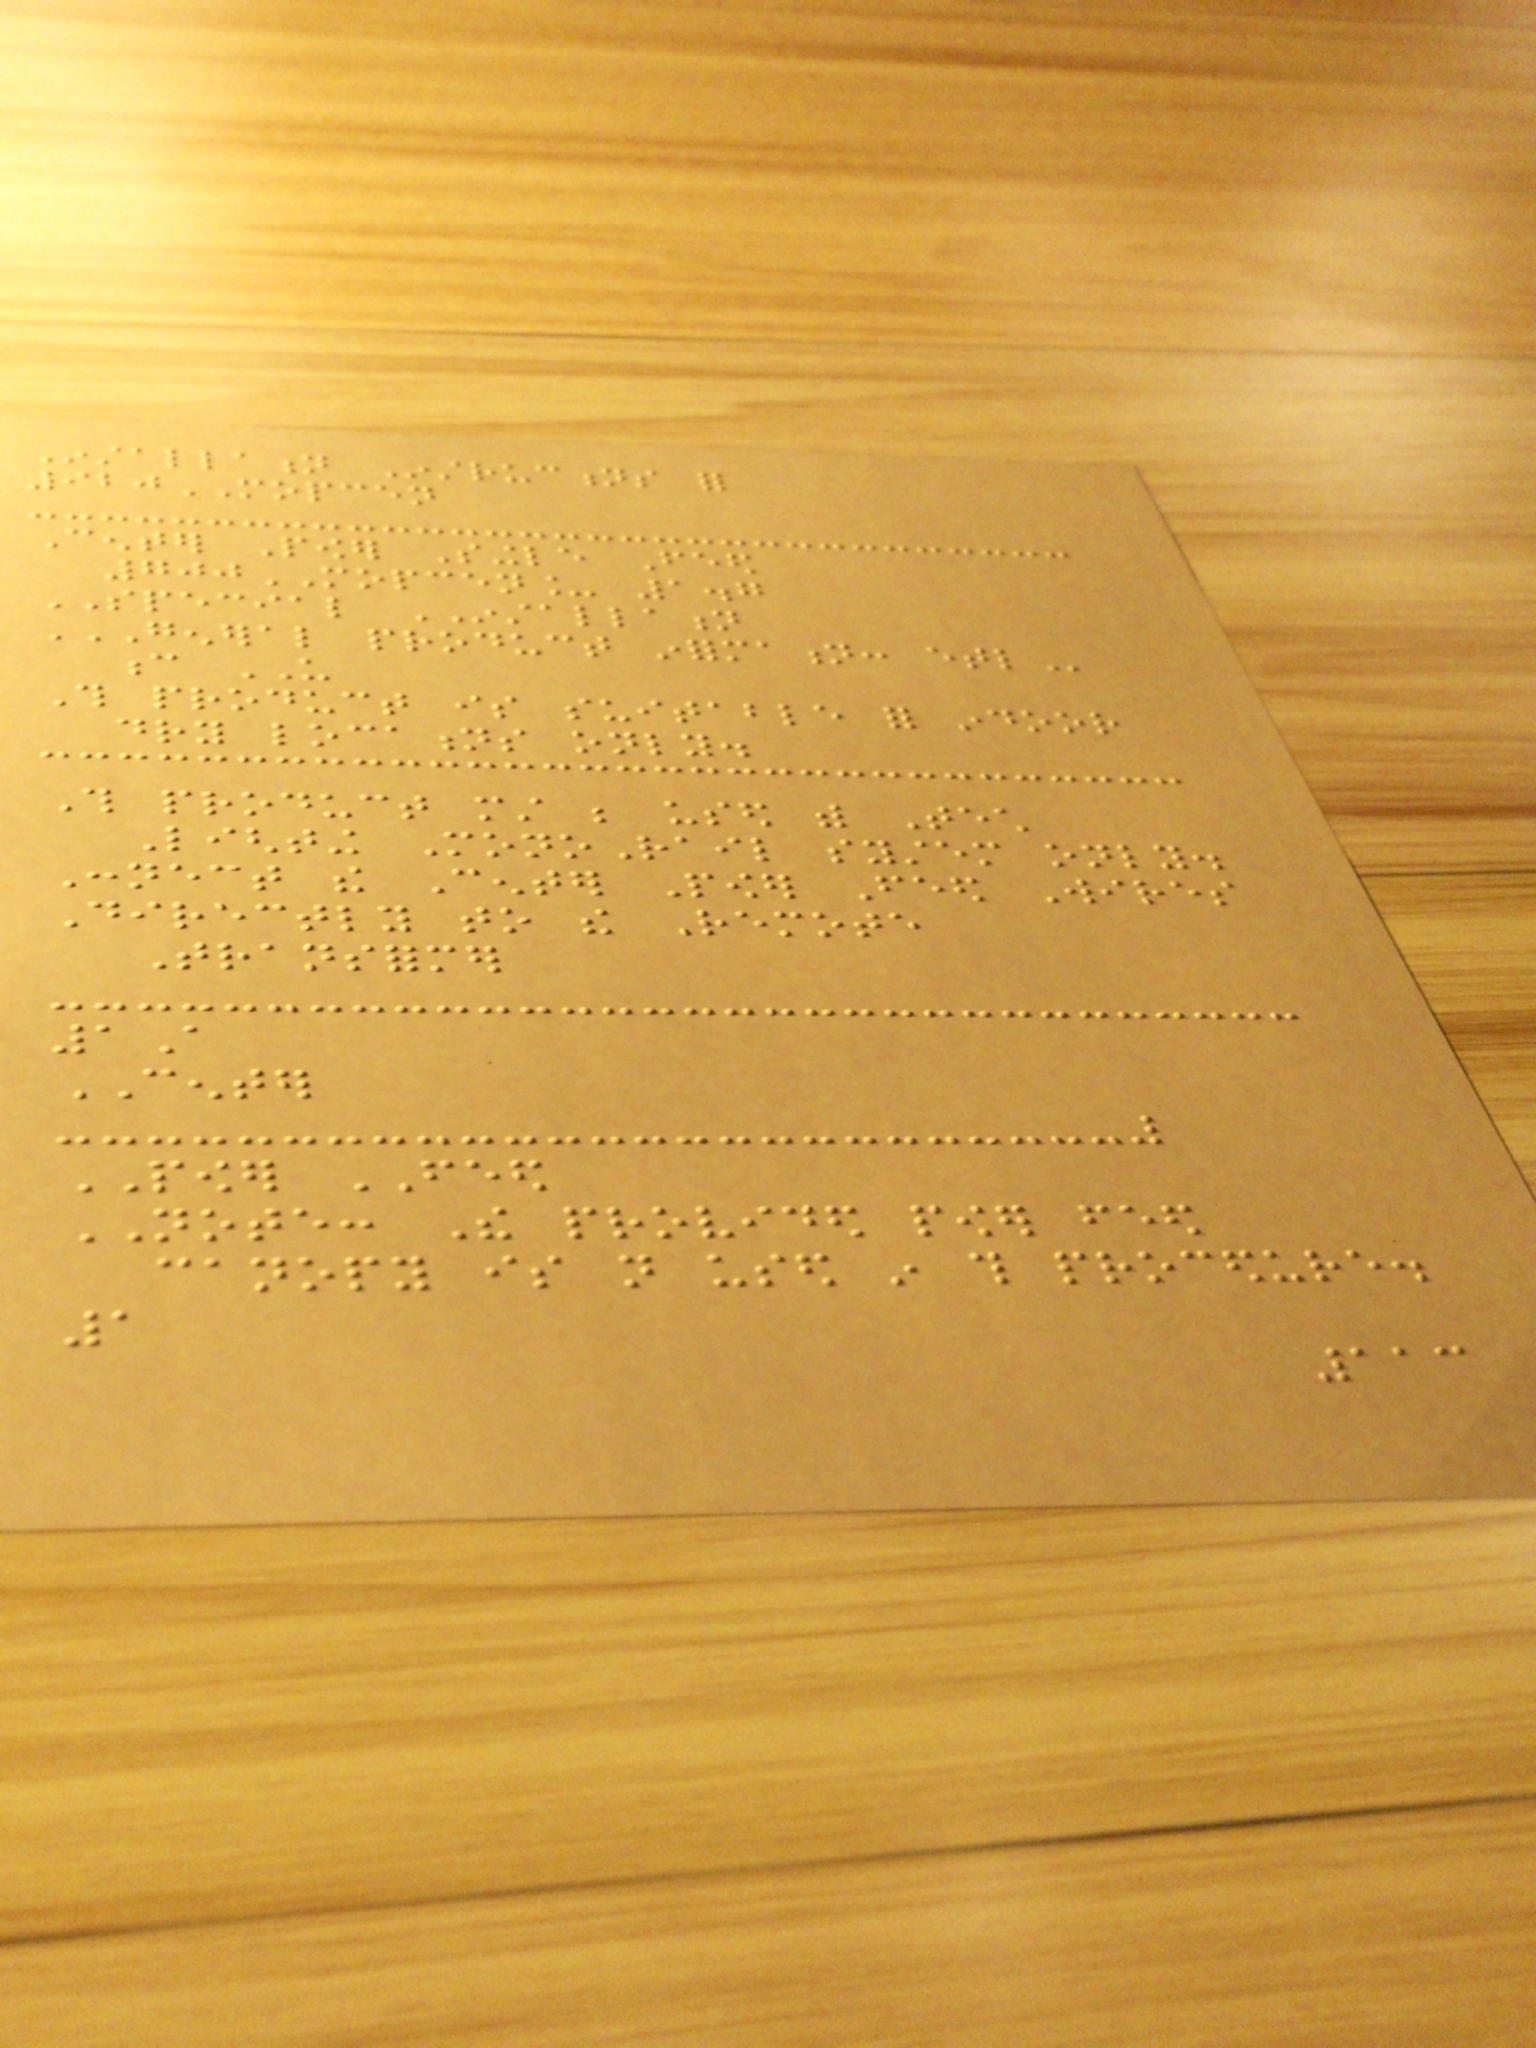Installation Instructions for
920MOPCEN
Center Power Single Feed
700MOPCEN_ 1.7
SPECIAL INSTALLATION
GENERAL PRODUCT INFORMATION: ETL
c US
This product is suitable for indoor
dry locations only.
This product must be used with Tech
Lighting MonoRail system only.
Connect the Center Power Feed Wires
Directly to the Remote
Transformer
1A
CENTER
POWER FEED
NOTE: The provided power feed
canopy is not used in this procedure.
1
113
